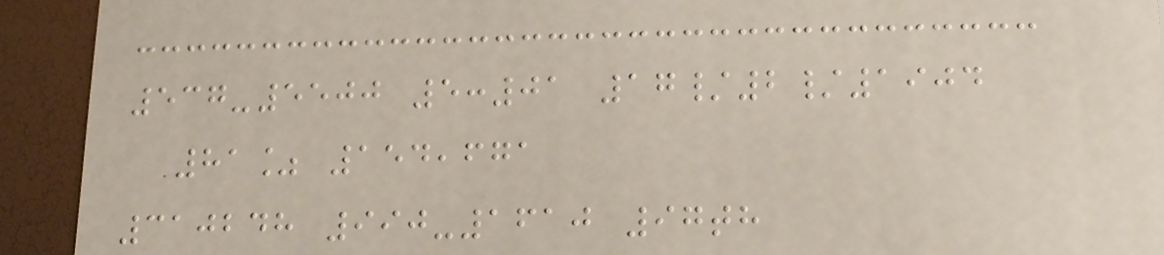537-5500 5:01 17/2/1904
81% 154,671
310248 990-1610 97th
